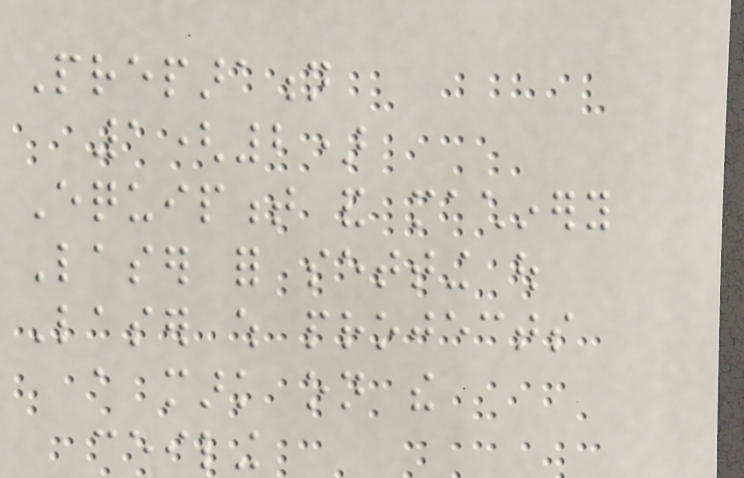Preparation
1(2)
Equipment and machinery
Laser for setting out
Laser which projects
a mark on the
ceiling
